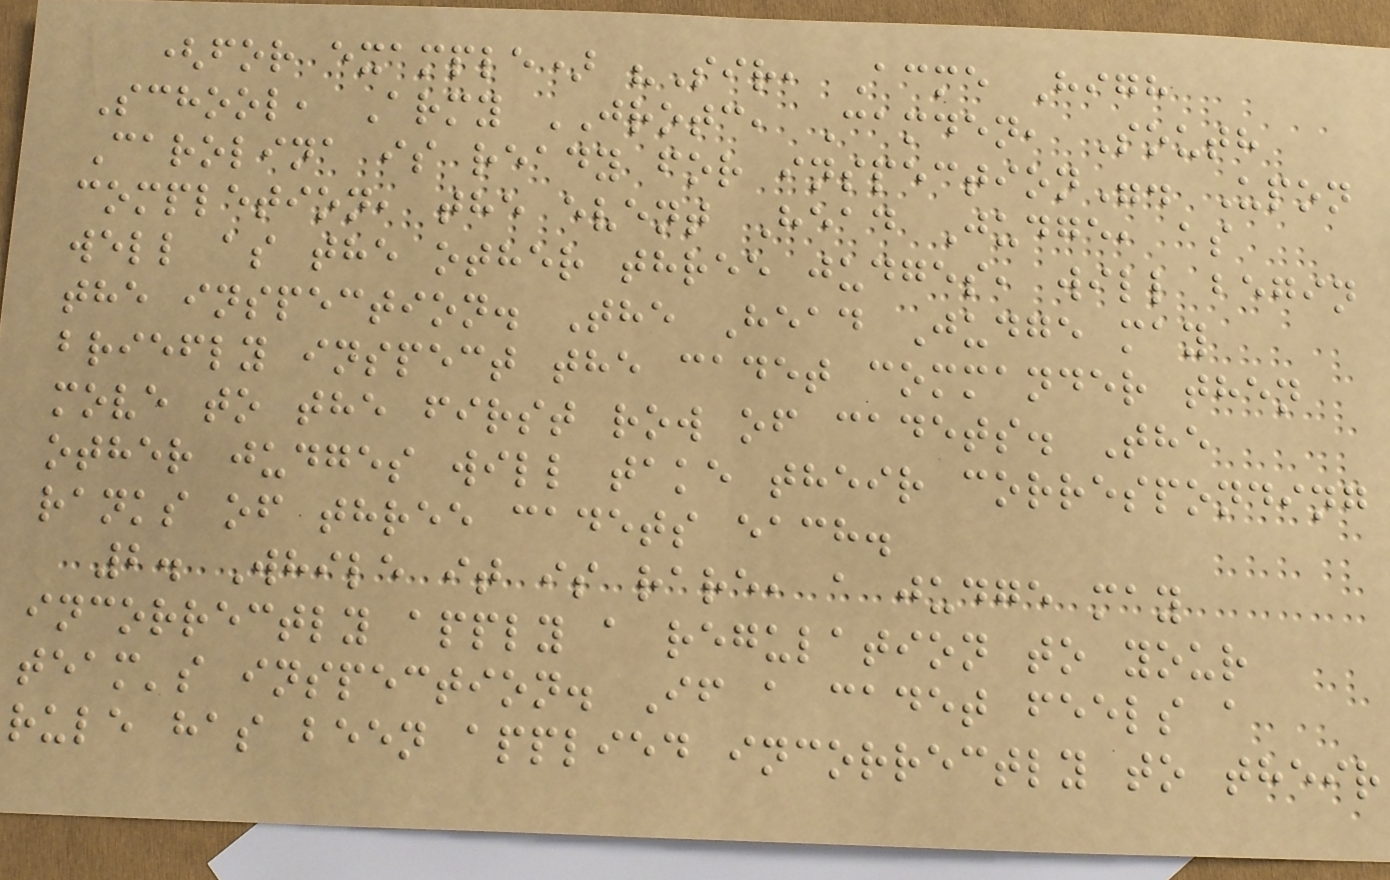(for example) "Sir, Acme High
School, Army JROTC, Camden, South
Carolina is ready for inspection". Upon
completion, the event Head Judge, as
well as the other three judges, will begin
the inspection. The Head Judge may
briefly inspect the cadet commander then
move to the first row of cadets. The
other judges will take their corresponding
ranks of three cadets each.
2. While it is rare, a judge may
incorrectly apply a regulation to your
team's inspection. If a cadet feels a
rule has been applied incorrectly to their
